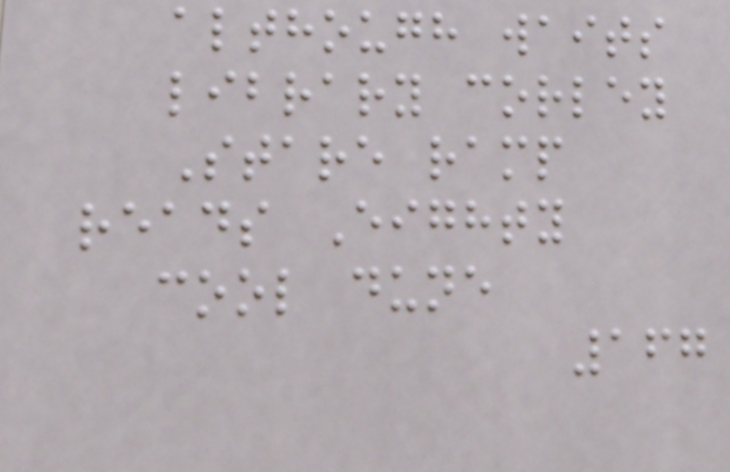although waits
library corley
Stare ramp
reads Eighty
cool dune
167
